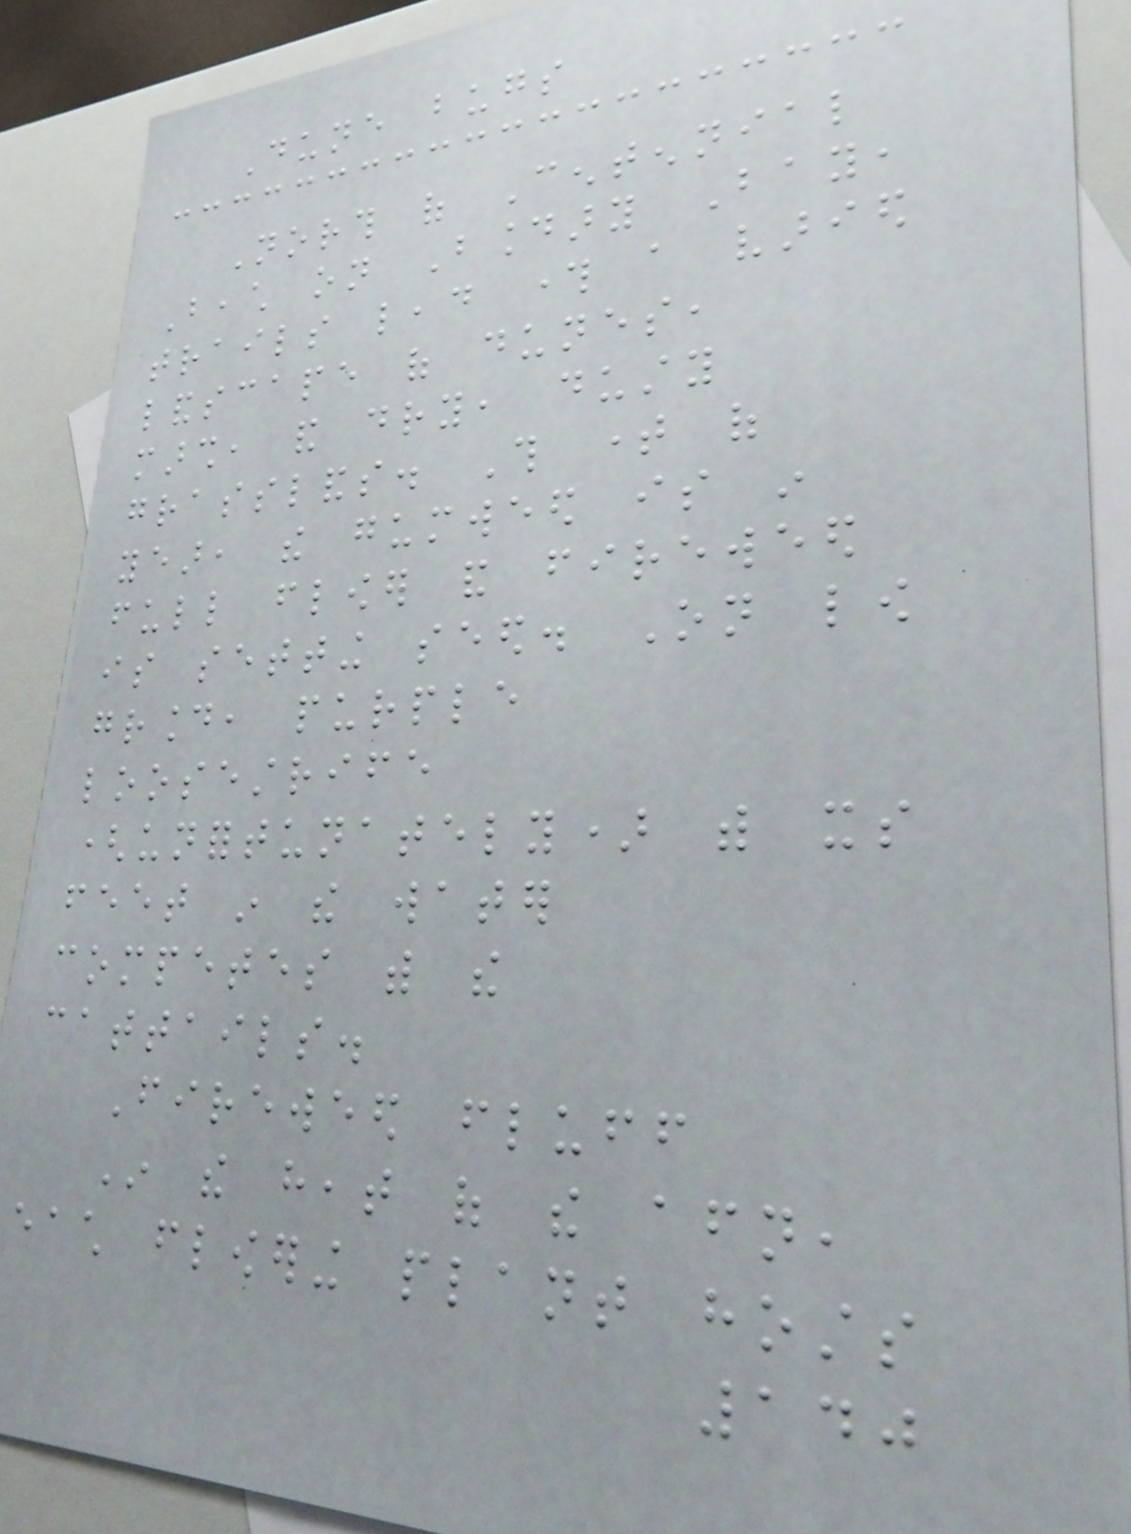Dune bugs
North of Centennial
Beach on Boundary Bay,
trails lead through a varied
landscape of dunes,
marsh, and dry, dusty
grasslands. This time of
year, the gumweed is in
full flower and fireweed
is setting seed. On low
ground, purple
loosestrife
(unfortunately) with its
feet in the water
competes with the
cattails.
Fireweed fluff
In the heat of the afternoon,
each flowering plant hosts
140
